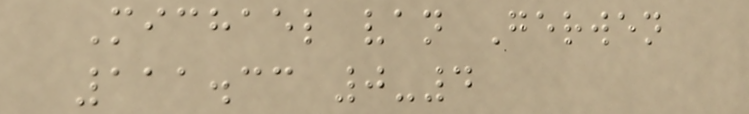Michael van Gerwen
111.33 0-4
